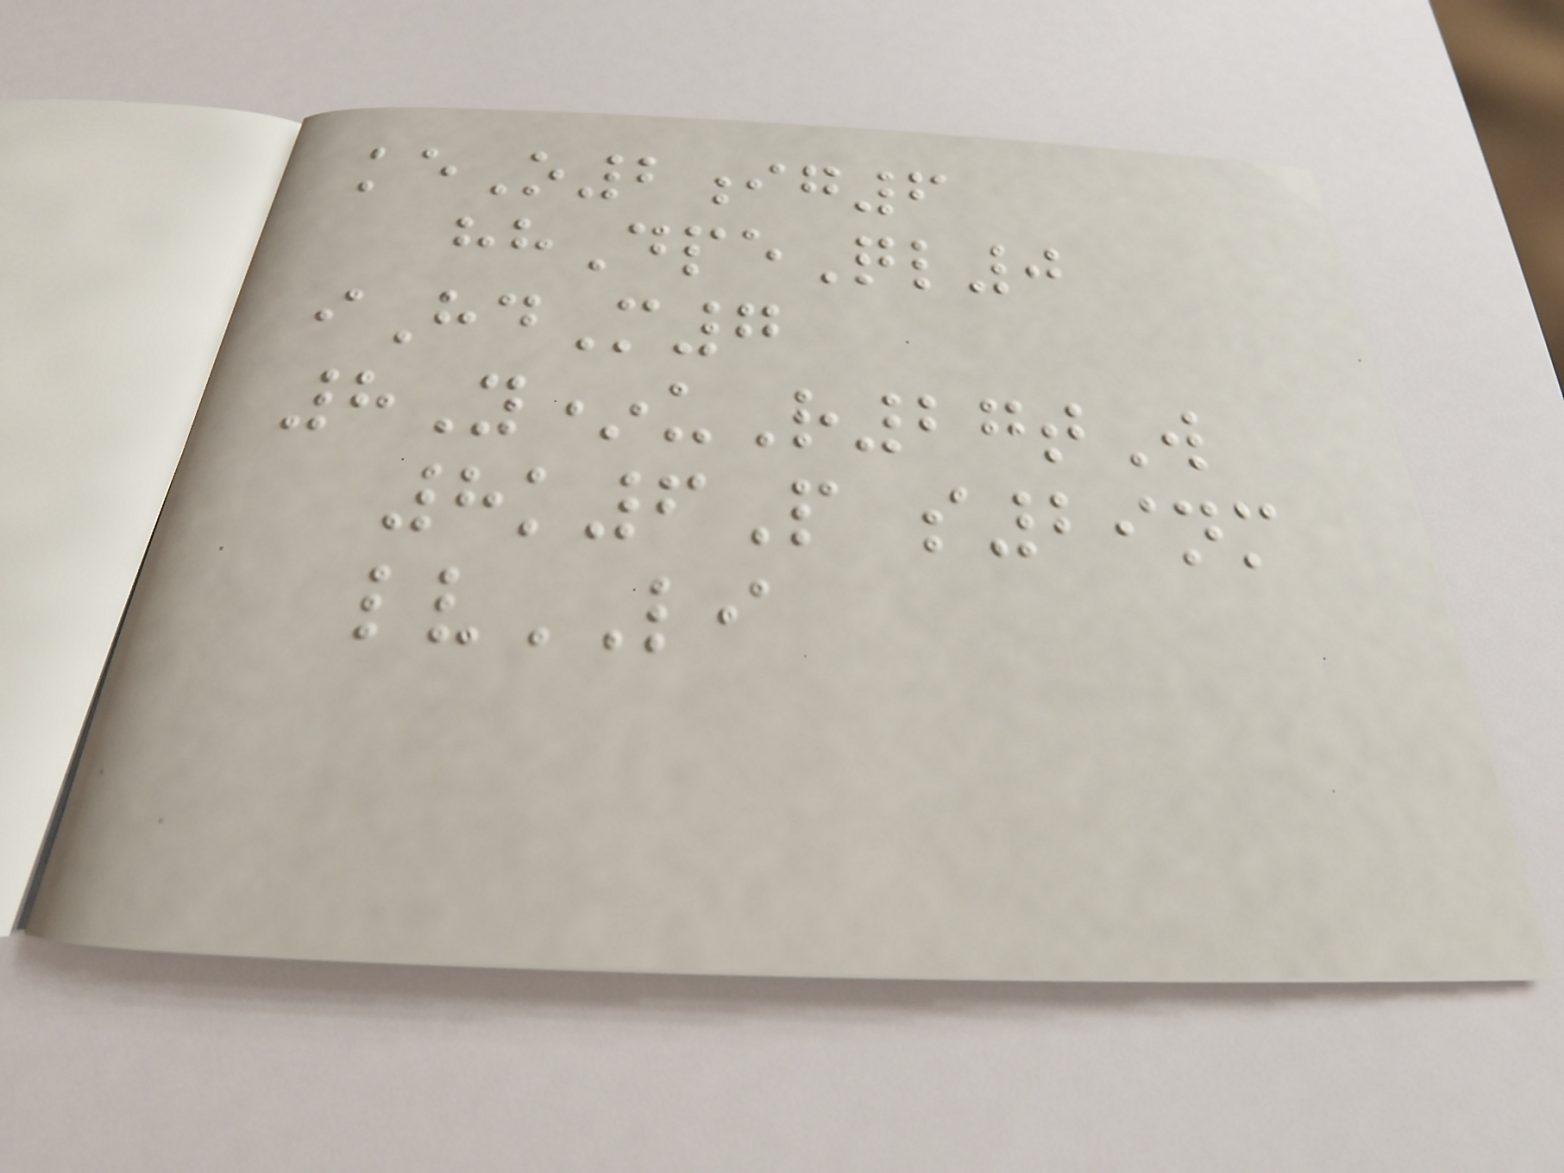keO2ig6
hhDpeQl0
iHdM7
8Y*uR27tW
8k6P s29nm
lvLI
